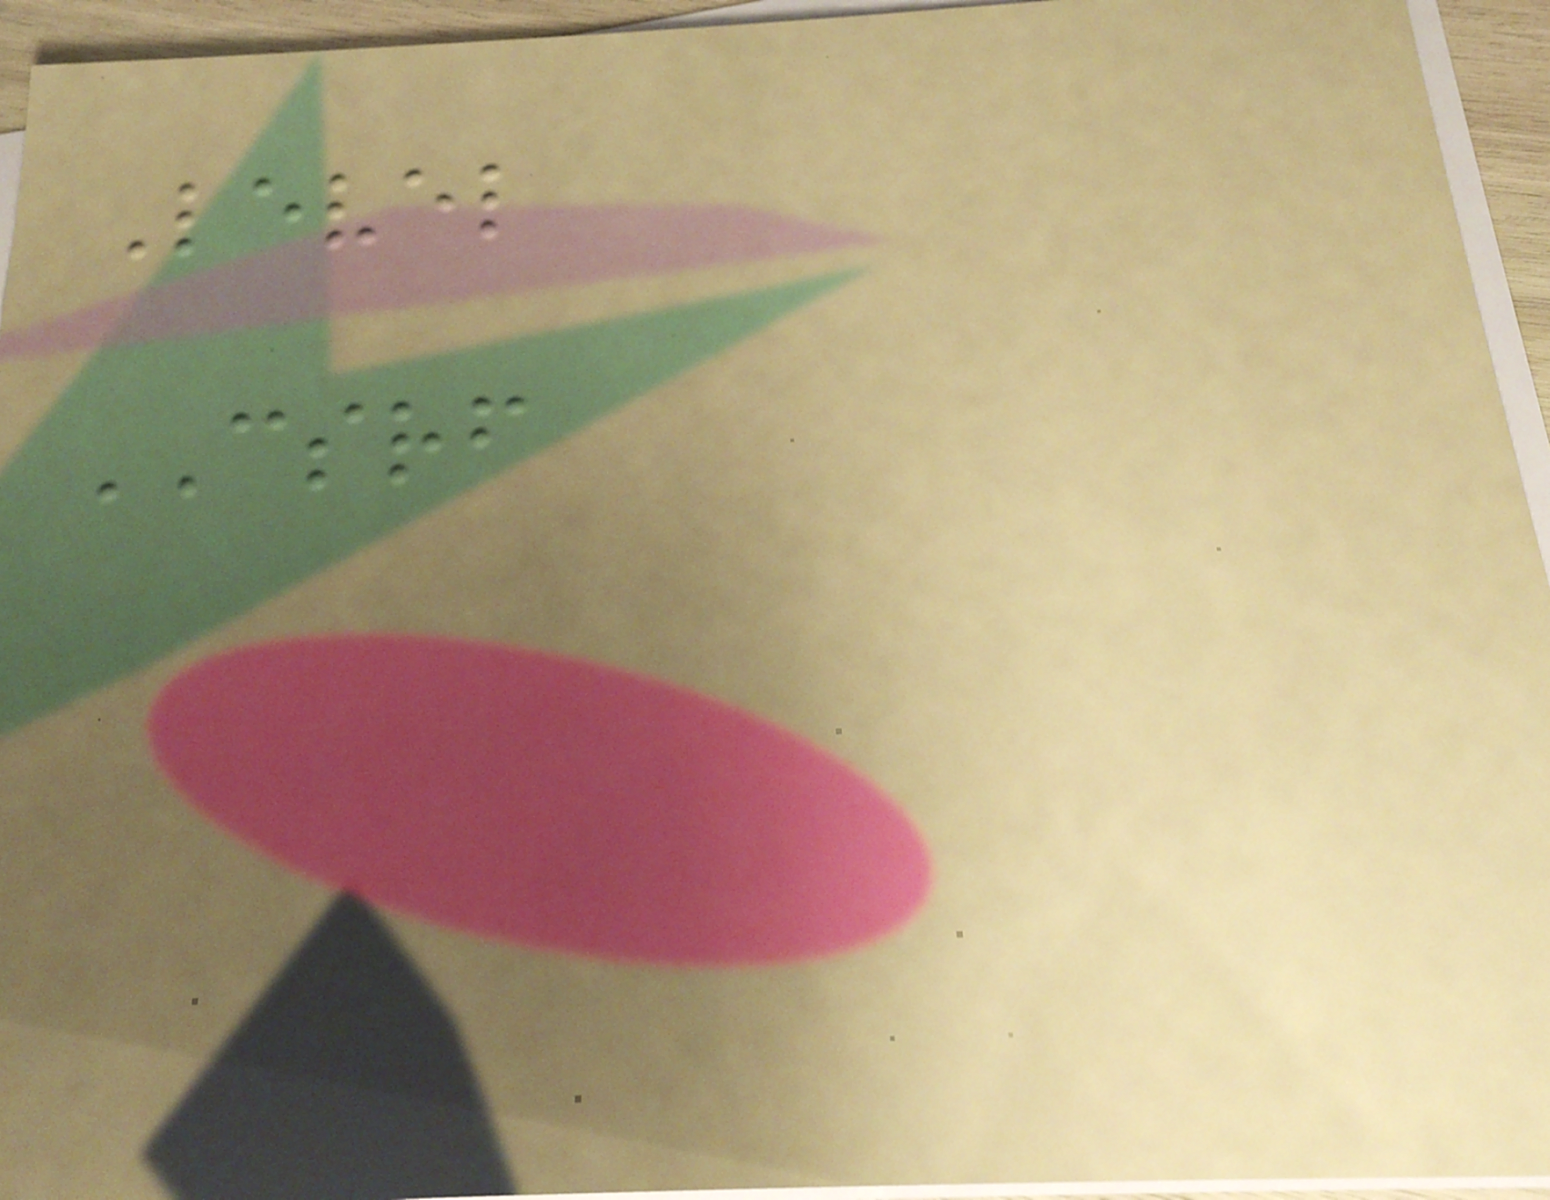Level
CSRF
